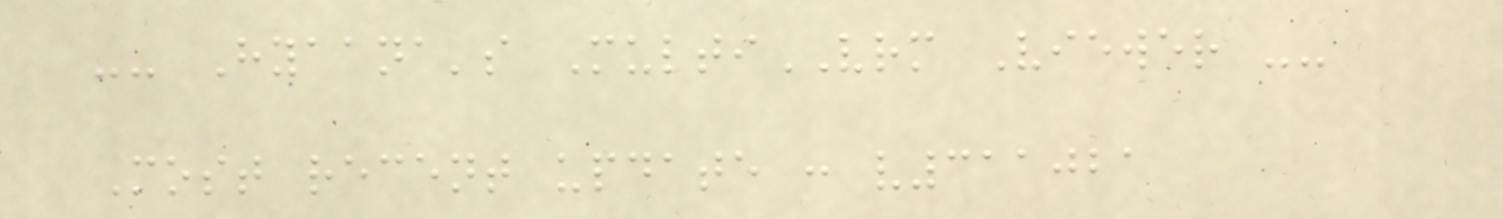-- Hyaana's MultiVRM Viewer --
Most recent update : v311021
